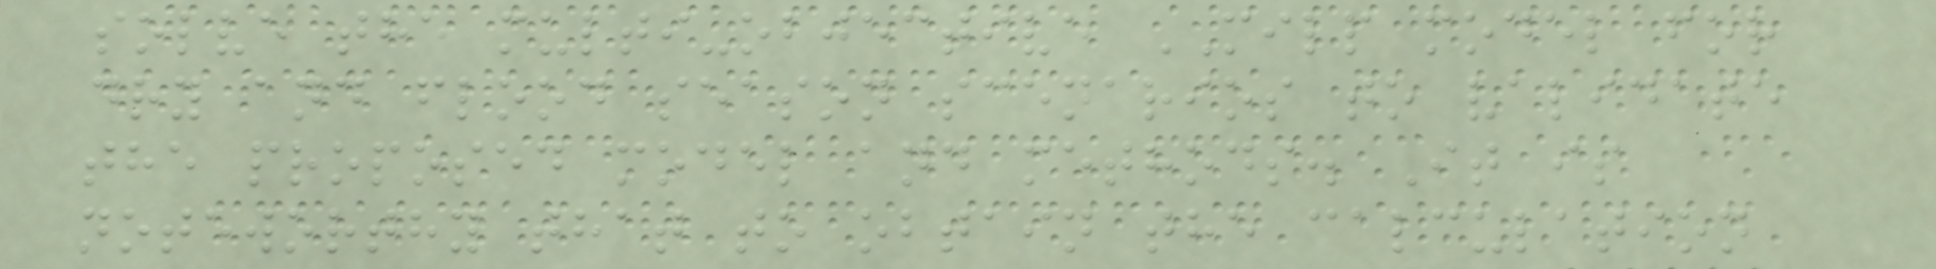solve the multi-objective MILP model for
dry and flood season scenarios to validate
the proposed model and methods. It is
noteworthy that to obtain the calculation
